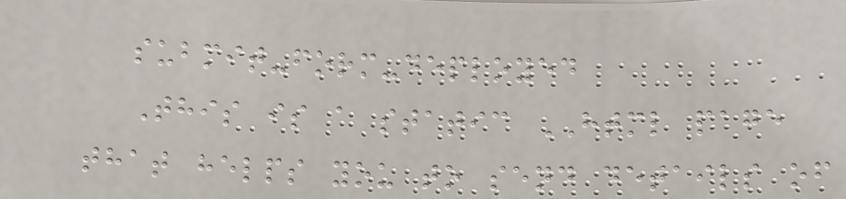submit-form-deployed
This is a static HTML page
that helps you to send details of
